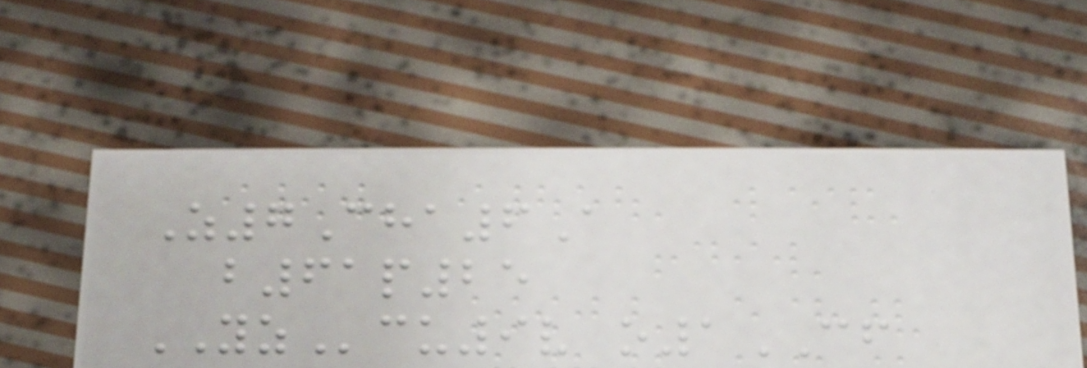Z7Cha6A
b61p25
YZcu9v o1CF
